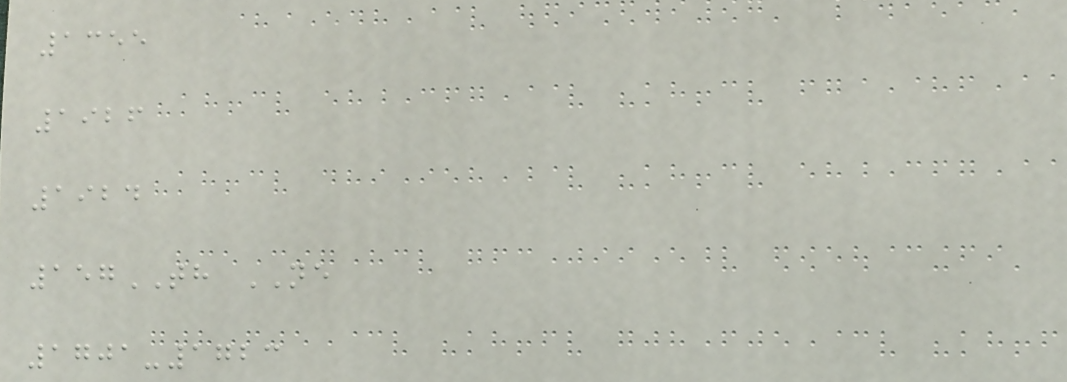1355
1926
1924
157TH NE
1701-1723
